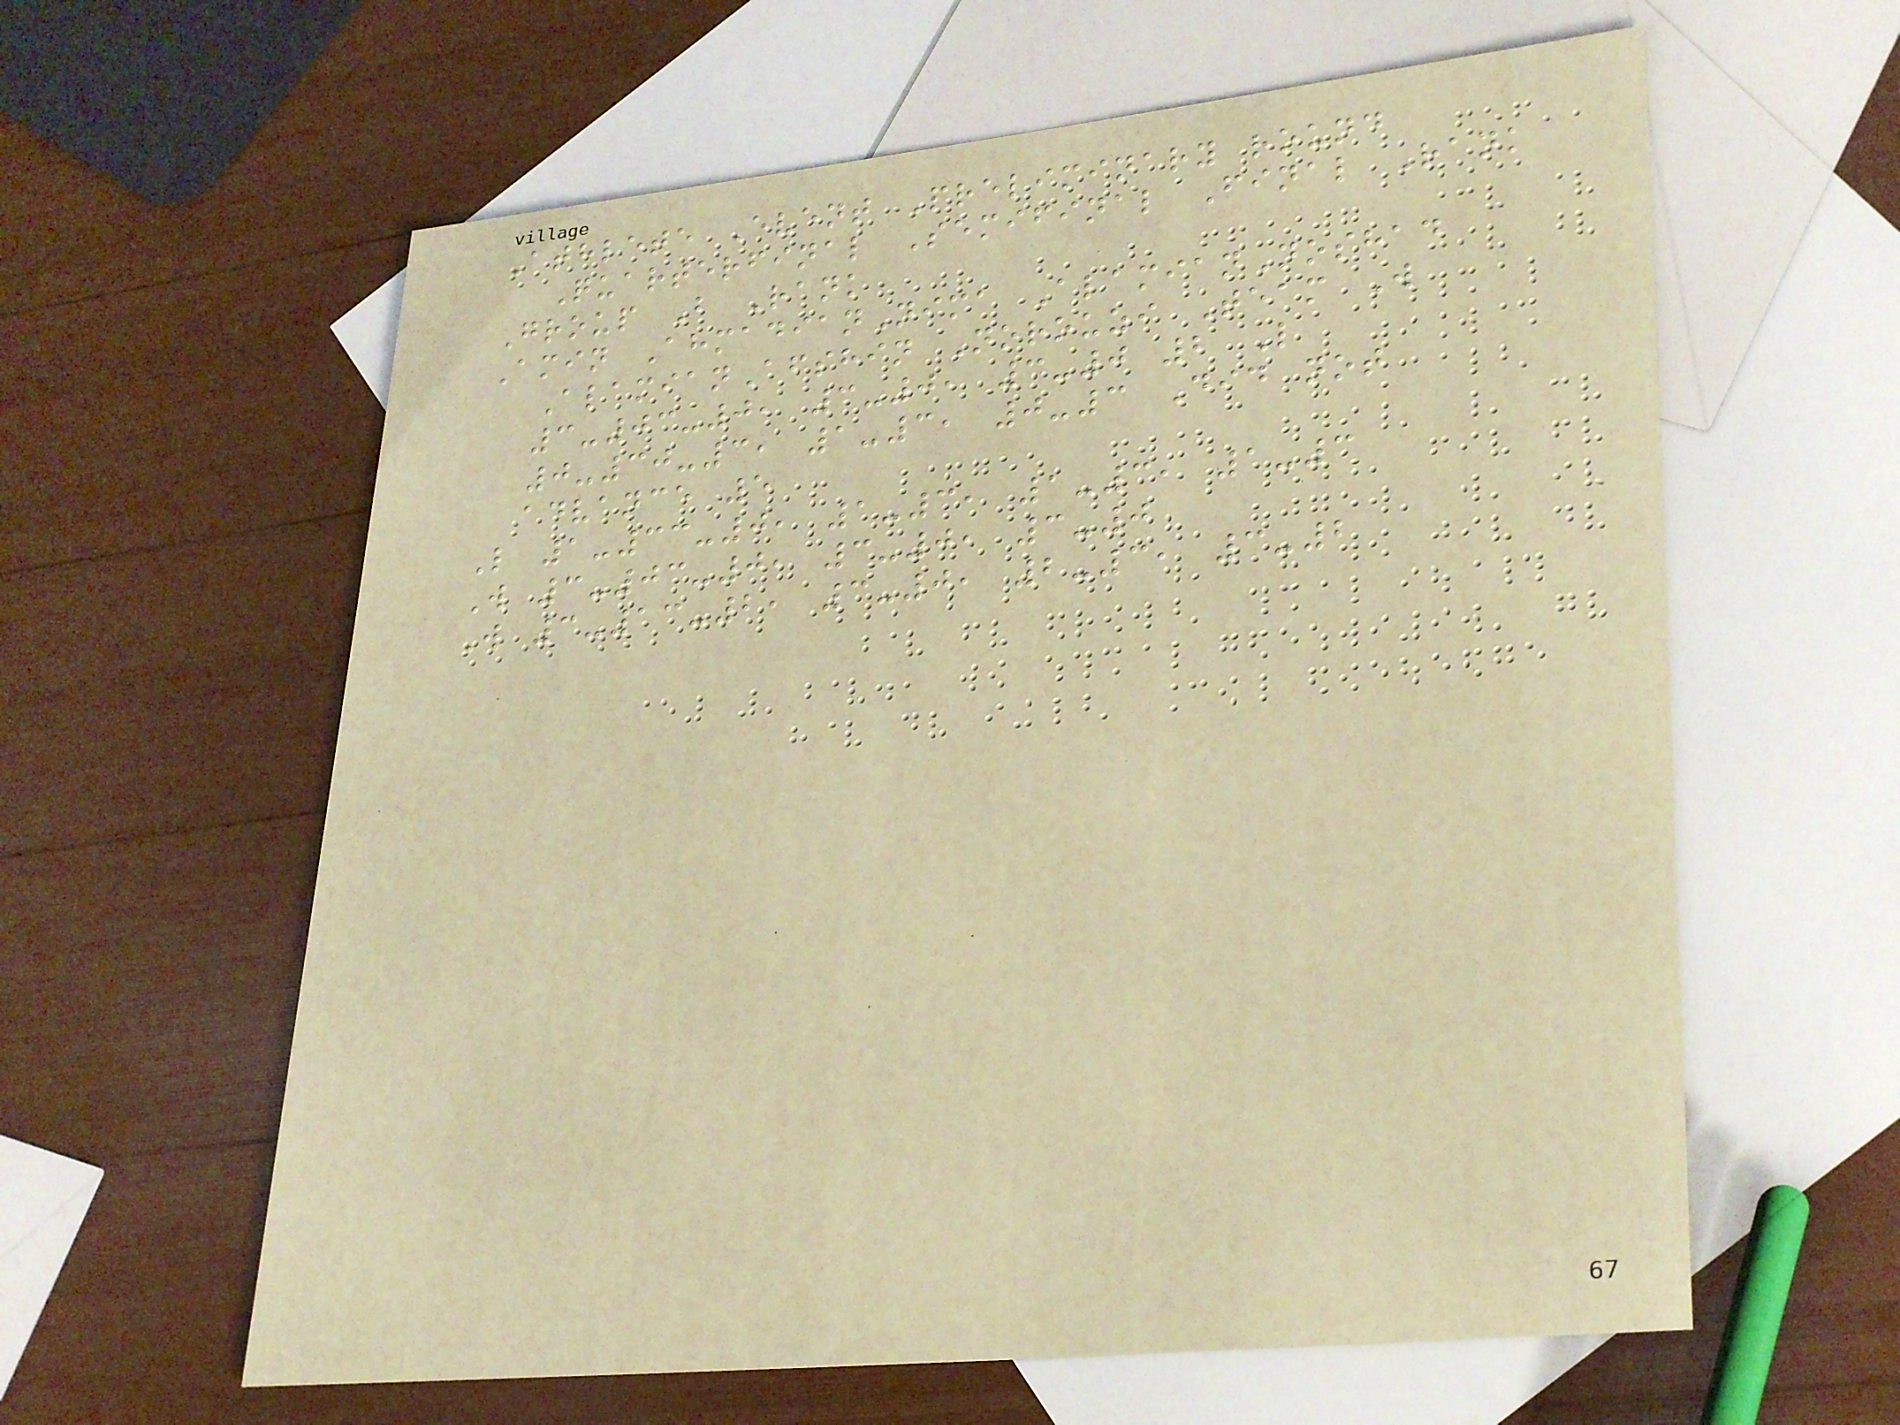Athlete Event Preliminary round
Quarterfinal Semifinal Final Rank
Group B Rank
Amin AhmadianNima AlamianNoshad
AlamianAfshin Norouzi Team W
3-03-0, 3-0, 3-0 2 L
0-30-3, 1-3, 0-3 Did not
advance 5
L 1-33-0, 1-3, 1-3, 1-3
W 3-03-0, 3-0, 3-0
W 3-13-2, 3-0, 2-3, 3-2
